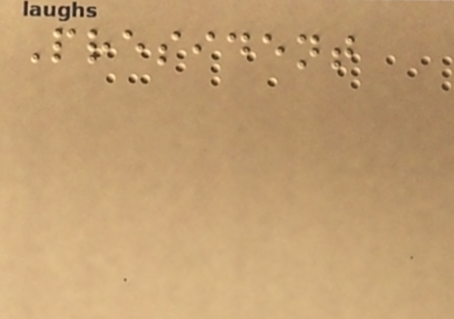President
